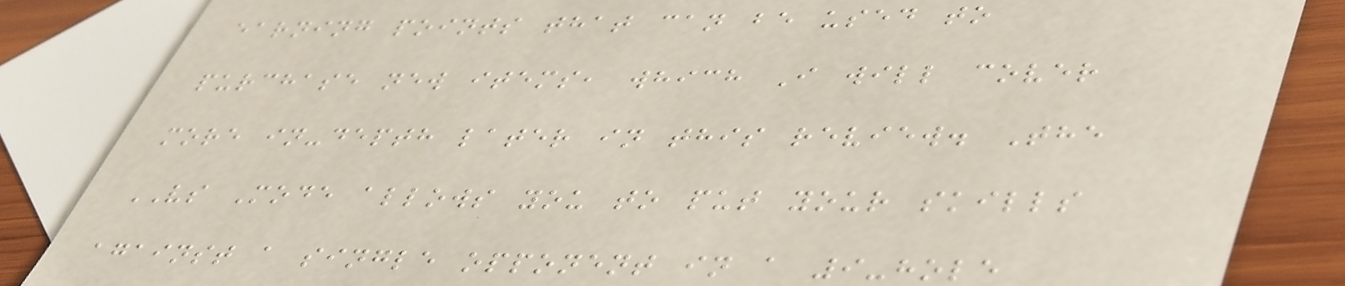earning points that can be used to
purchase new items, which I will cover
more in-depth later in this review. The
VS Mode allows you to put your skills
against a single opponent in a 9-hole
